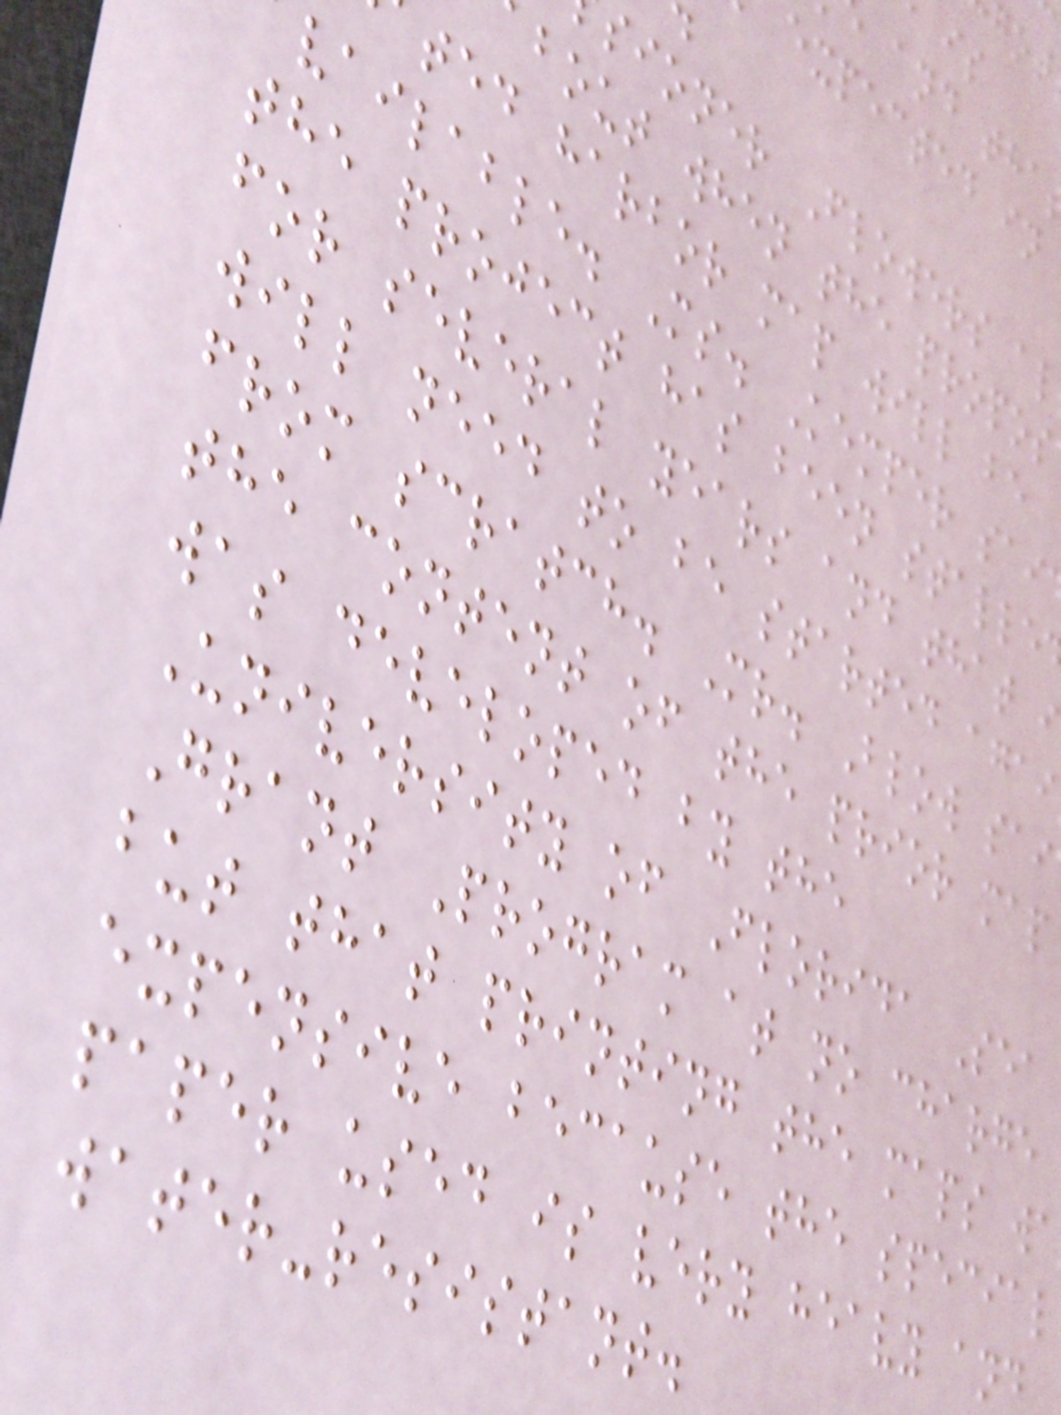expected in
sioner Flowers al
bout when the propos
ted harbor map will be
vailable. Ms. Kemper sai
the project has been stalle
for several years and that i
will need to be started agai
from scratch. Mr. Blow sai
the content of the prior map
was developed by the
University of Florida Sea
Grant Program at no charge
but that printing the maps wa
expensive because the special
paper used is very heavy and
water-resistant.
